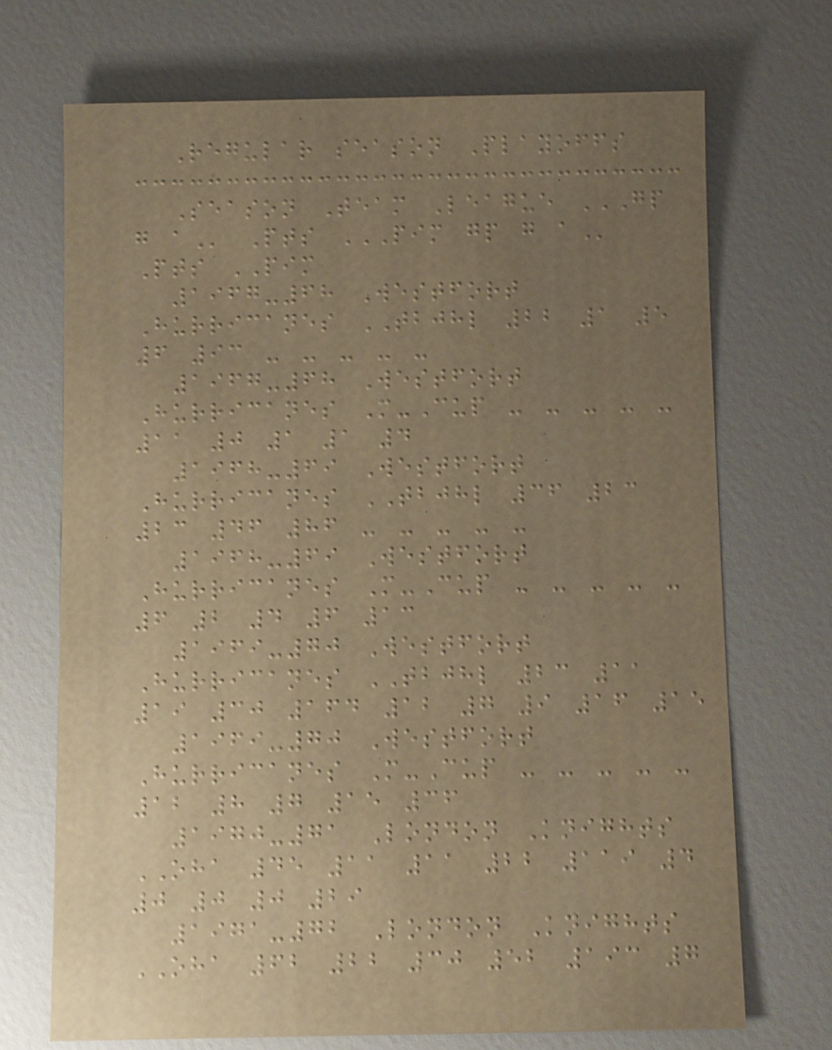Regular season Playoffs
Season Team League GP
G A Pts PIM GP G A
Pts PIM
1967-68 Westfort
Hurricanes TBJHL 22 1 5
6 93 - - - - -
1967-68 Westfort
Hurricanes M-Cup - - - - -
11 0 1 1 4
1968-69 Westfort
Hurricanes TBJHL 36 23
23 46 86 - - - - -
1968-69 Westfort
Hurricanes M-Cup - - - - -
6 2 4 6 13
1969-70 Westfort
Hurricanes TBJHL 23 11
19 30 164 12 7 9 16 15
1969-70 Westfort
Hurricanes M-Cup - - - - -
12 8 7 15 36
1970-71 London Knights
OHA 45 11 11 22 119 4
0 0 0 29
1971-72 London Knights
OHA 62 22 30 52 193 7
